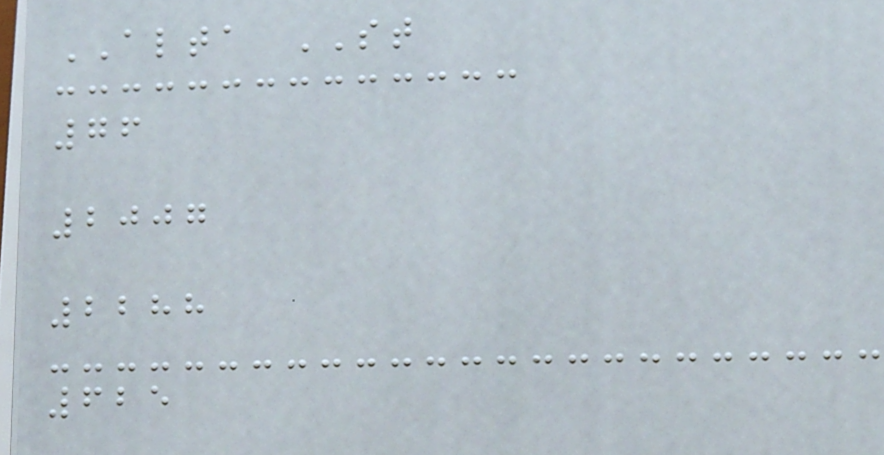ALTA ST
76
2007
2288
625
